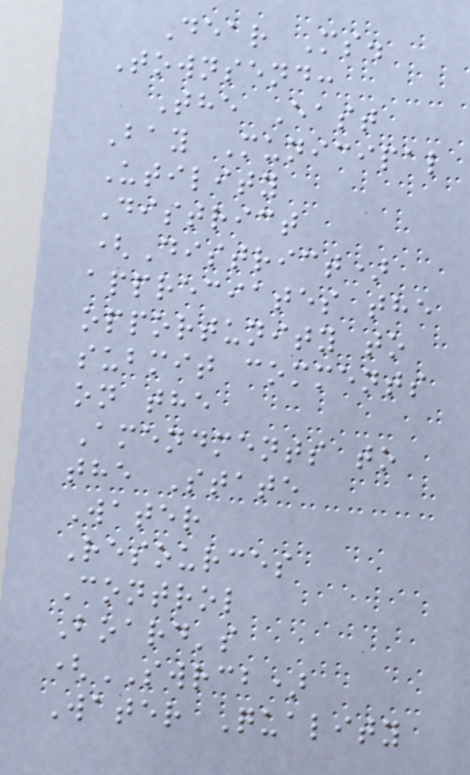Dear Ms.
Townsend:
The East
Bay Municipal
Utility
District
(District)
appreciates the
opportunity to
submit comments
on the
Amendments to
the State
Water
Resources
Control
Board's
(SWRCB)
Water Quality
